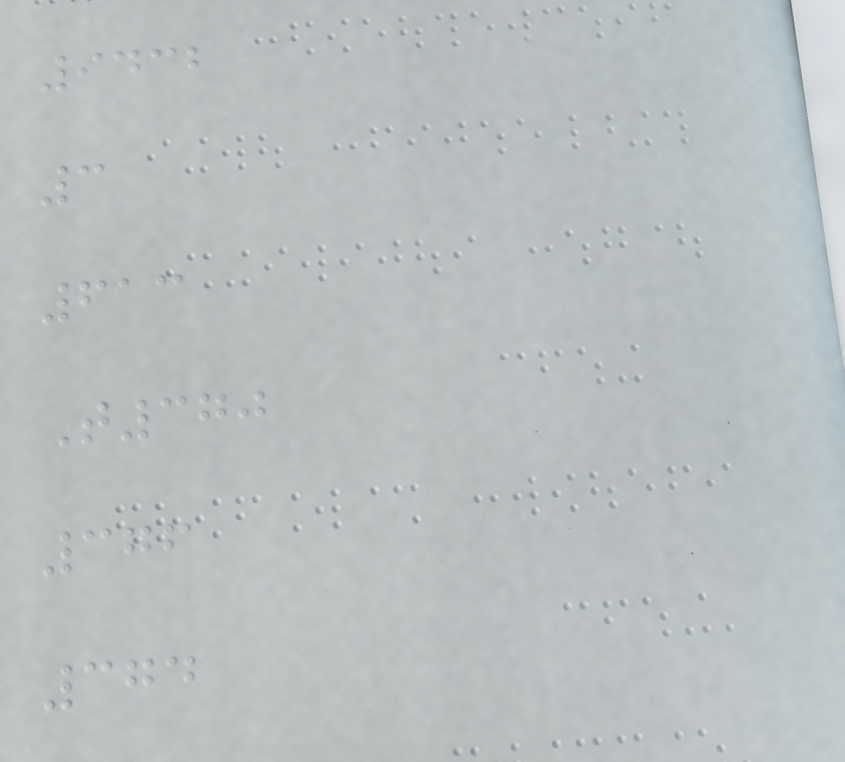9432
3
613
T370
376
374
